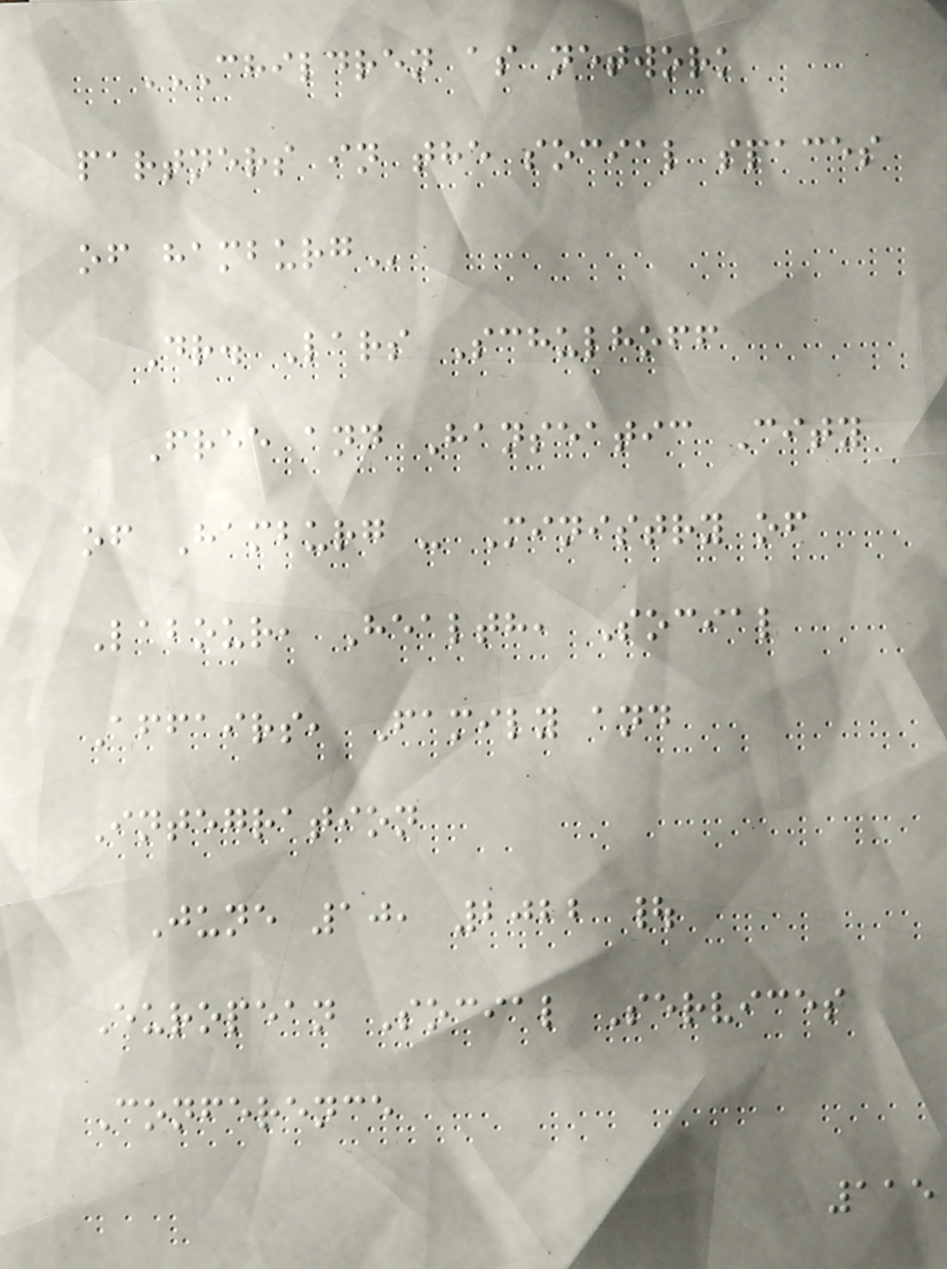CHILDREN AS NETWORK
PARTNERS IN THE SOCIAL SPACES
OF HAMBURG
Dr. Lars Schulhoff
Free and Hanseatic City
of Hamburg - Ministry of
Labour, Health, Social
Affairs, Family and
Integration
June 10, 2022 |
European Social Services
Conference
115
